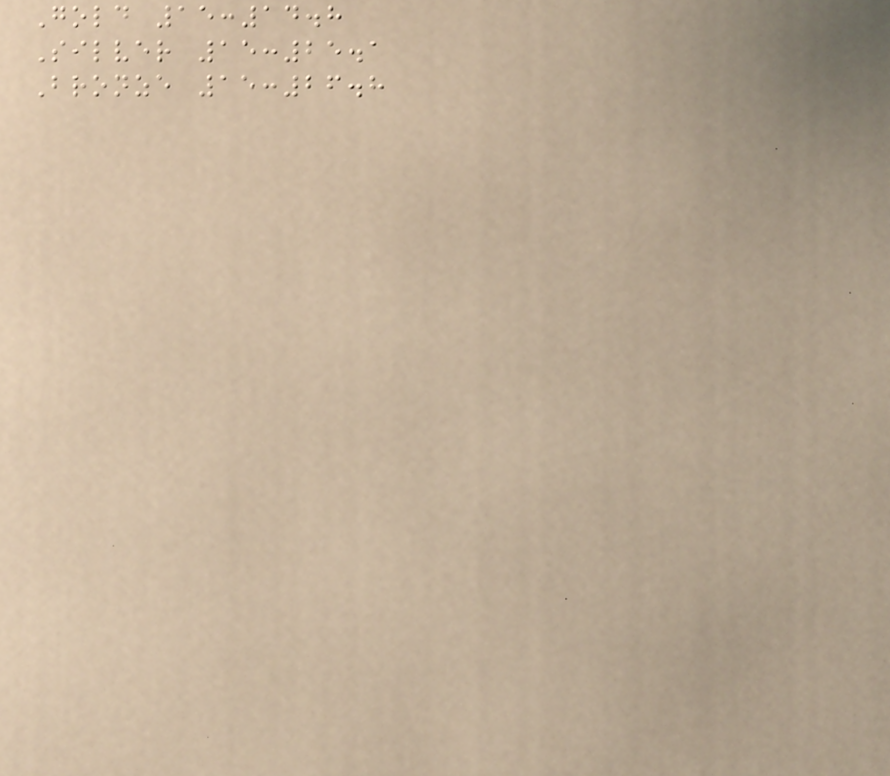Gold 15:14.8
Silver 15:25.1
Bronze 15:26.8
